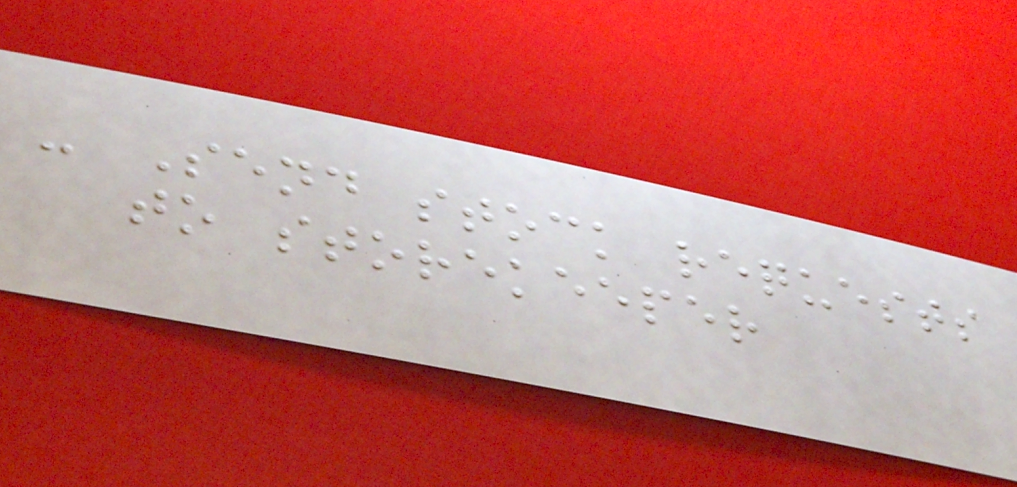- Send stock requests
to storekeeper
